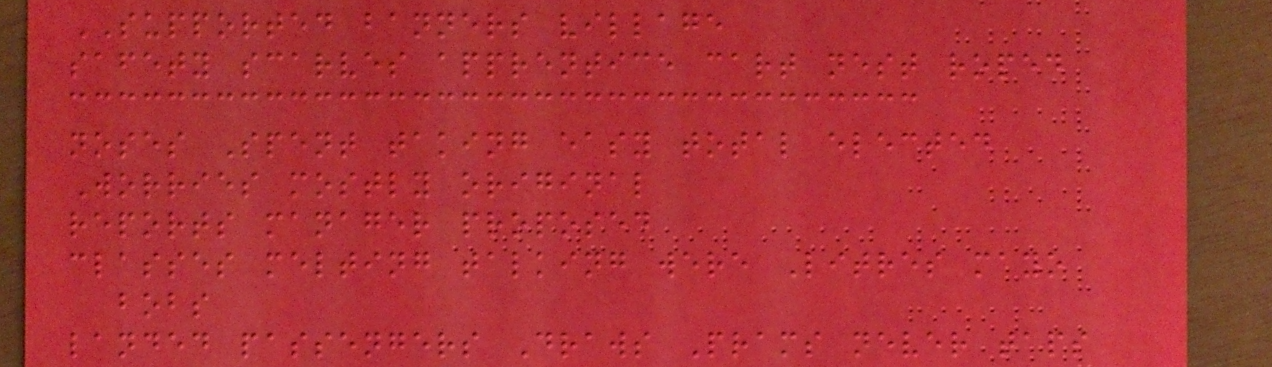SUPPORTED banners village
safety scarves apprentice cart nest roped
noses Spent taking easy total elected
Worries mostly original
reports manager proposed
classes melting talking were Litres mayo
bobs
landed passengers Draws Prams never taps
